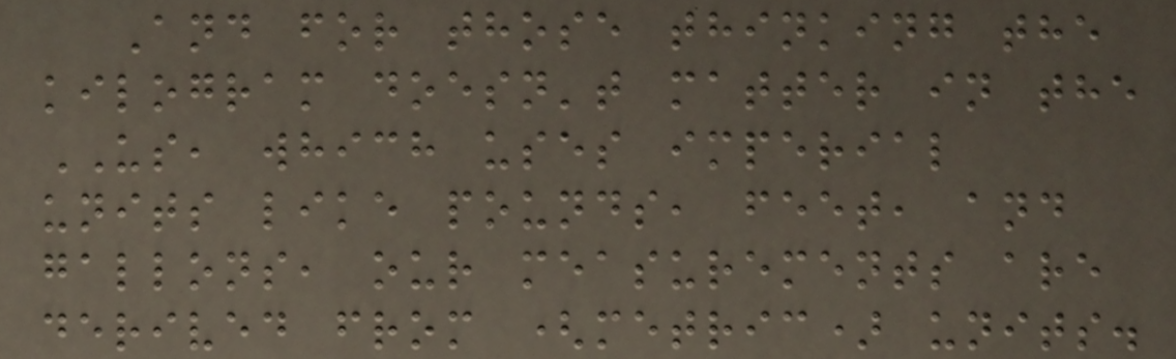And for those thinking the
kilogram doesn't matter in the
US, which uses imperial
units like pounds, feet, and
gallons, our measurements are
derived from (metric) units.
